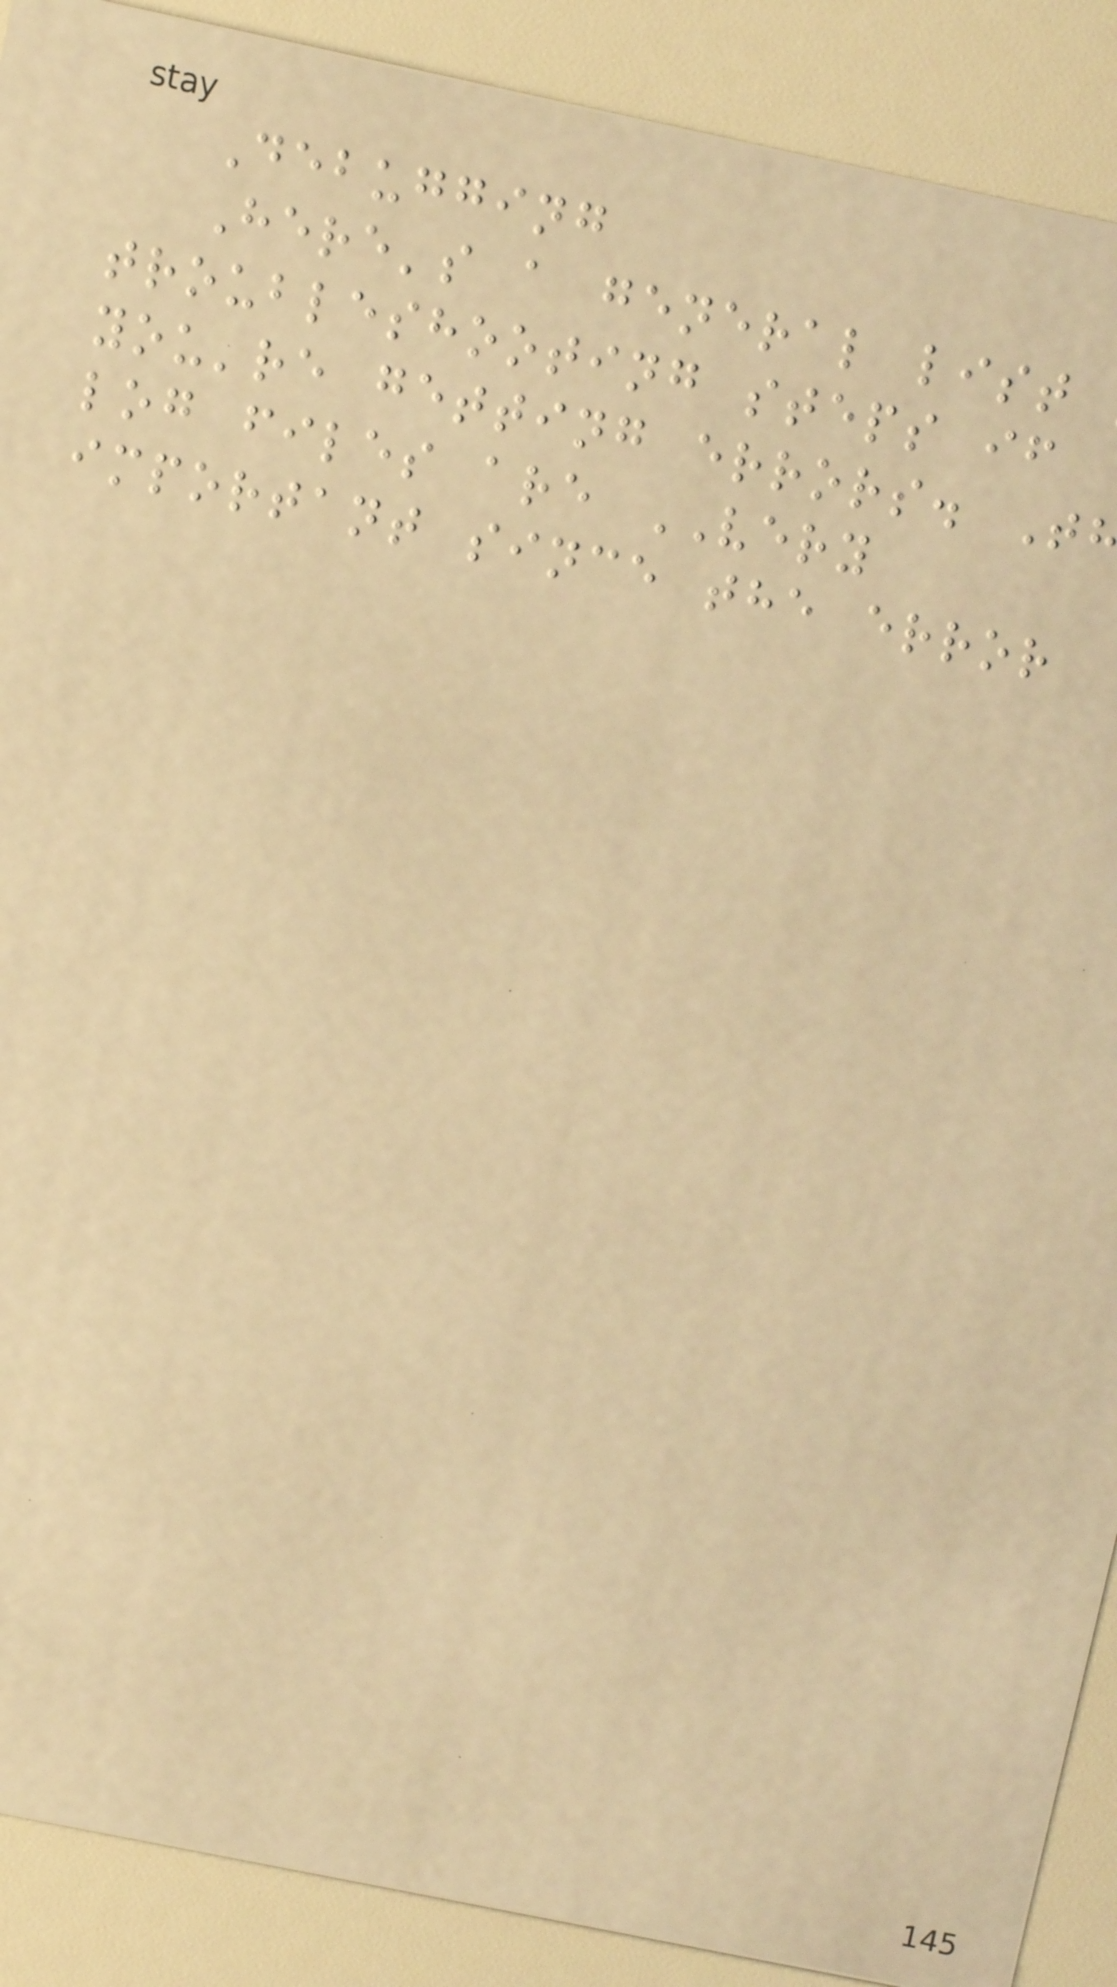Debugging
Here's a general list
troubleshooting steps if
you're getting errors. T
log files are VERY
important since the error
